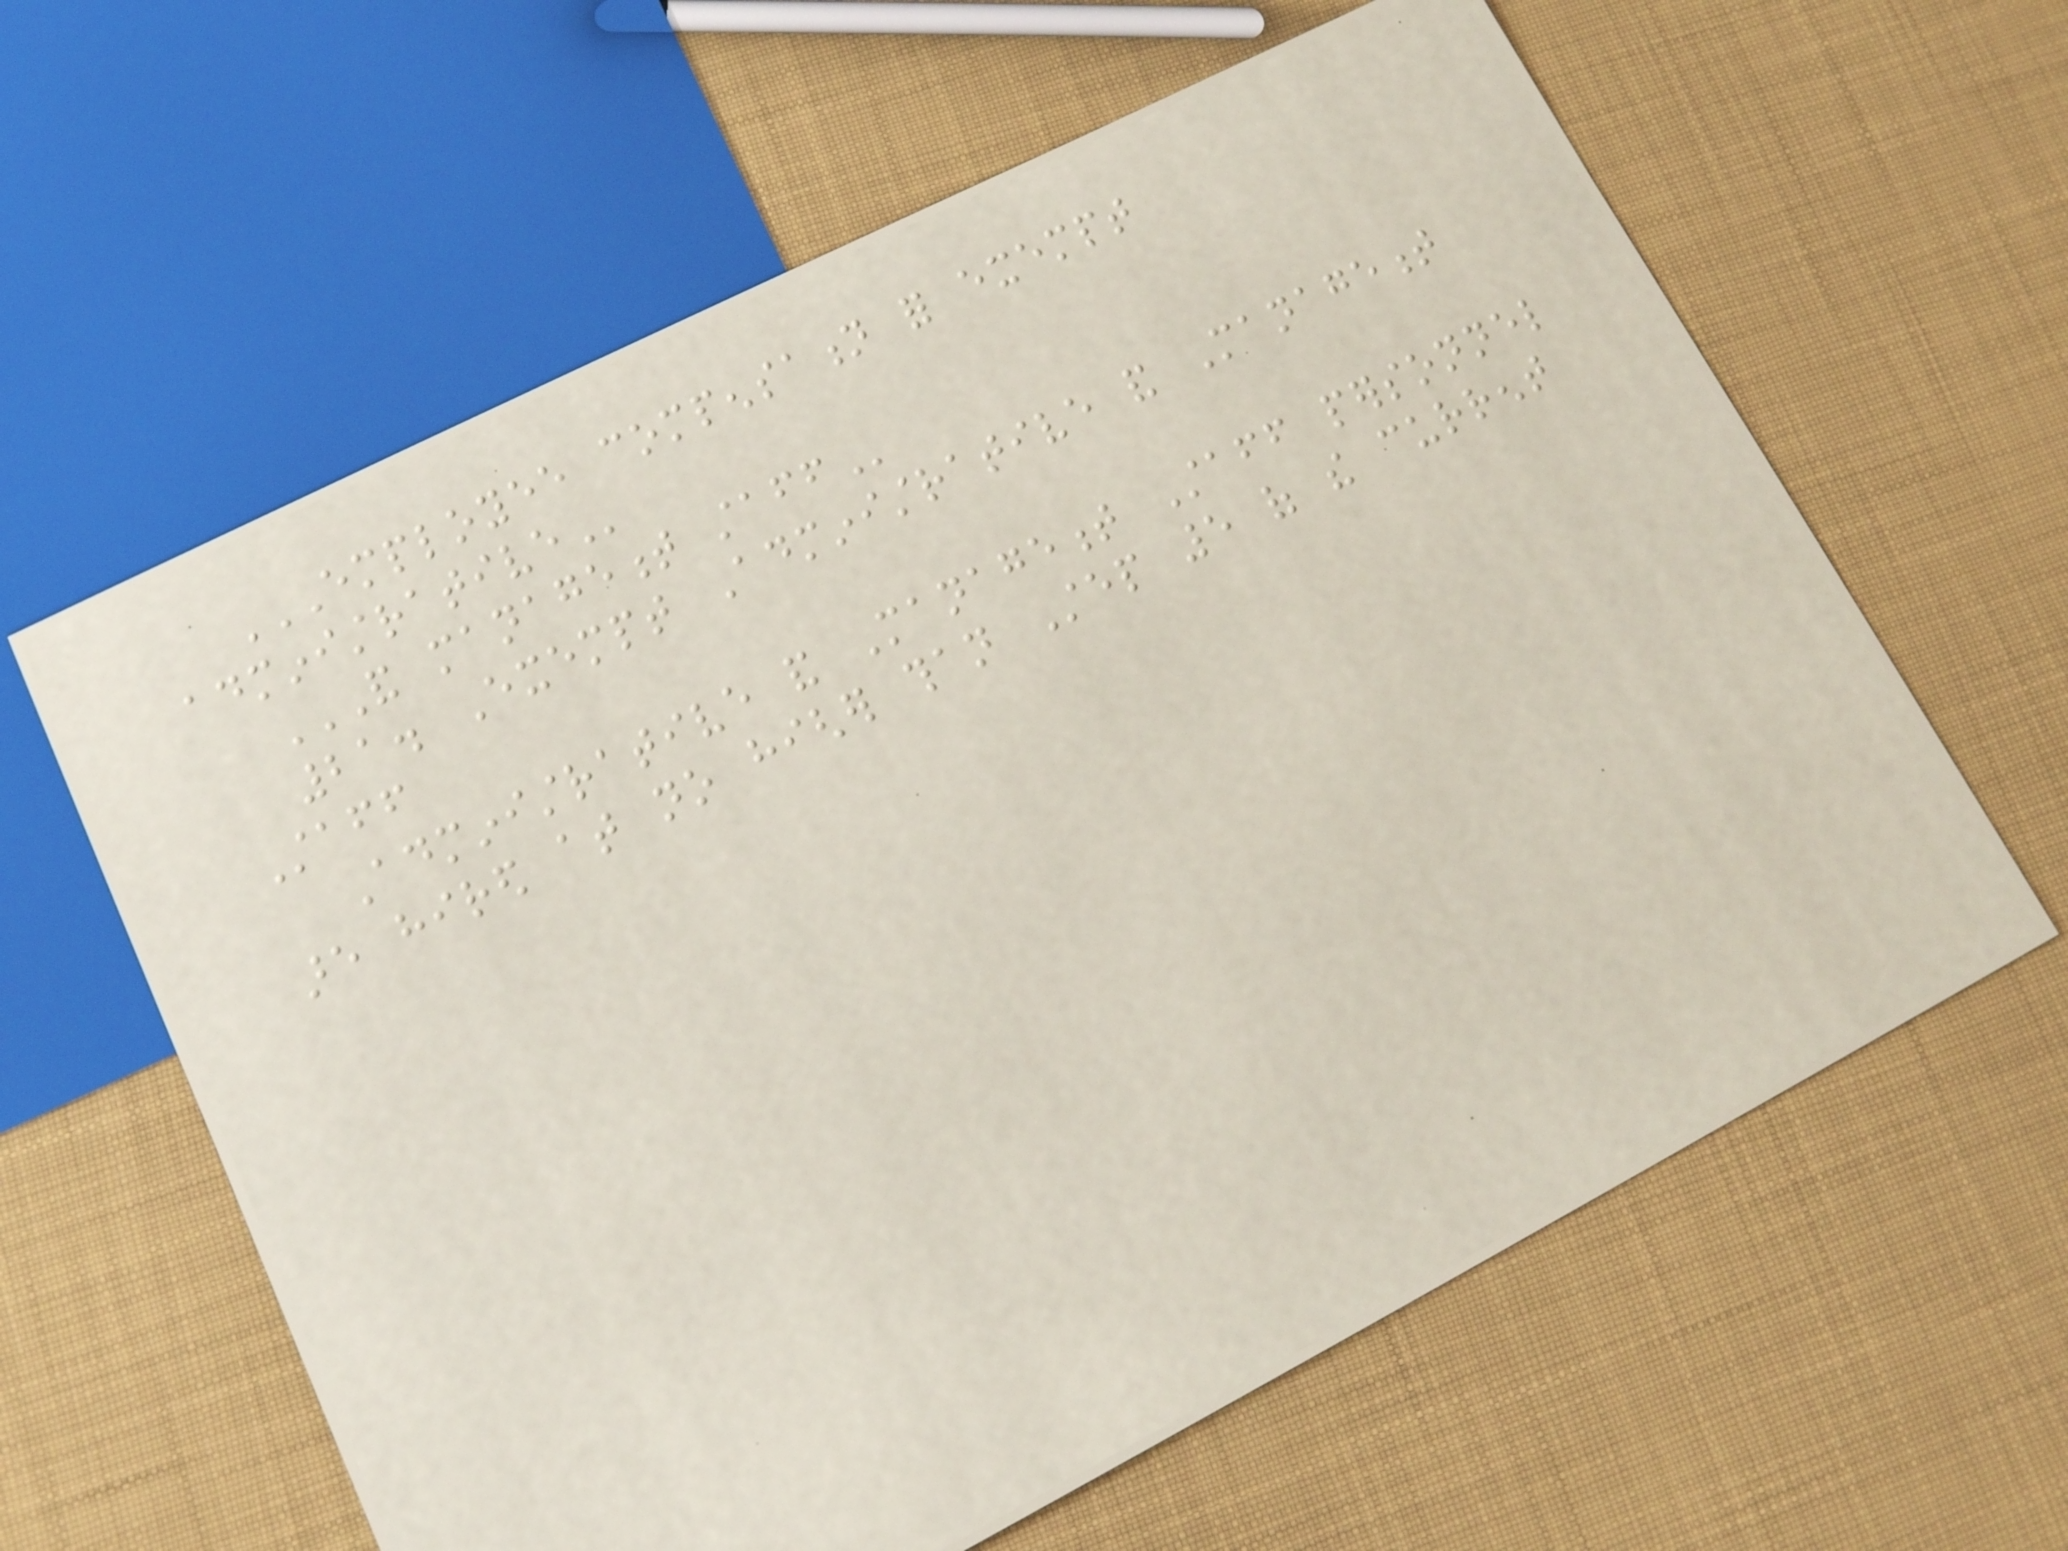EMPLOYEE COMPENSATION FOR EXEMPT
ADMINISTRATIVE
AND MANAGEMENT STAFF
21. Exempt Administrative and Management
Staff
Administrative and Management Staff personnel
are hired at no higher than Step 5 of the current
